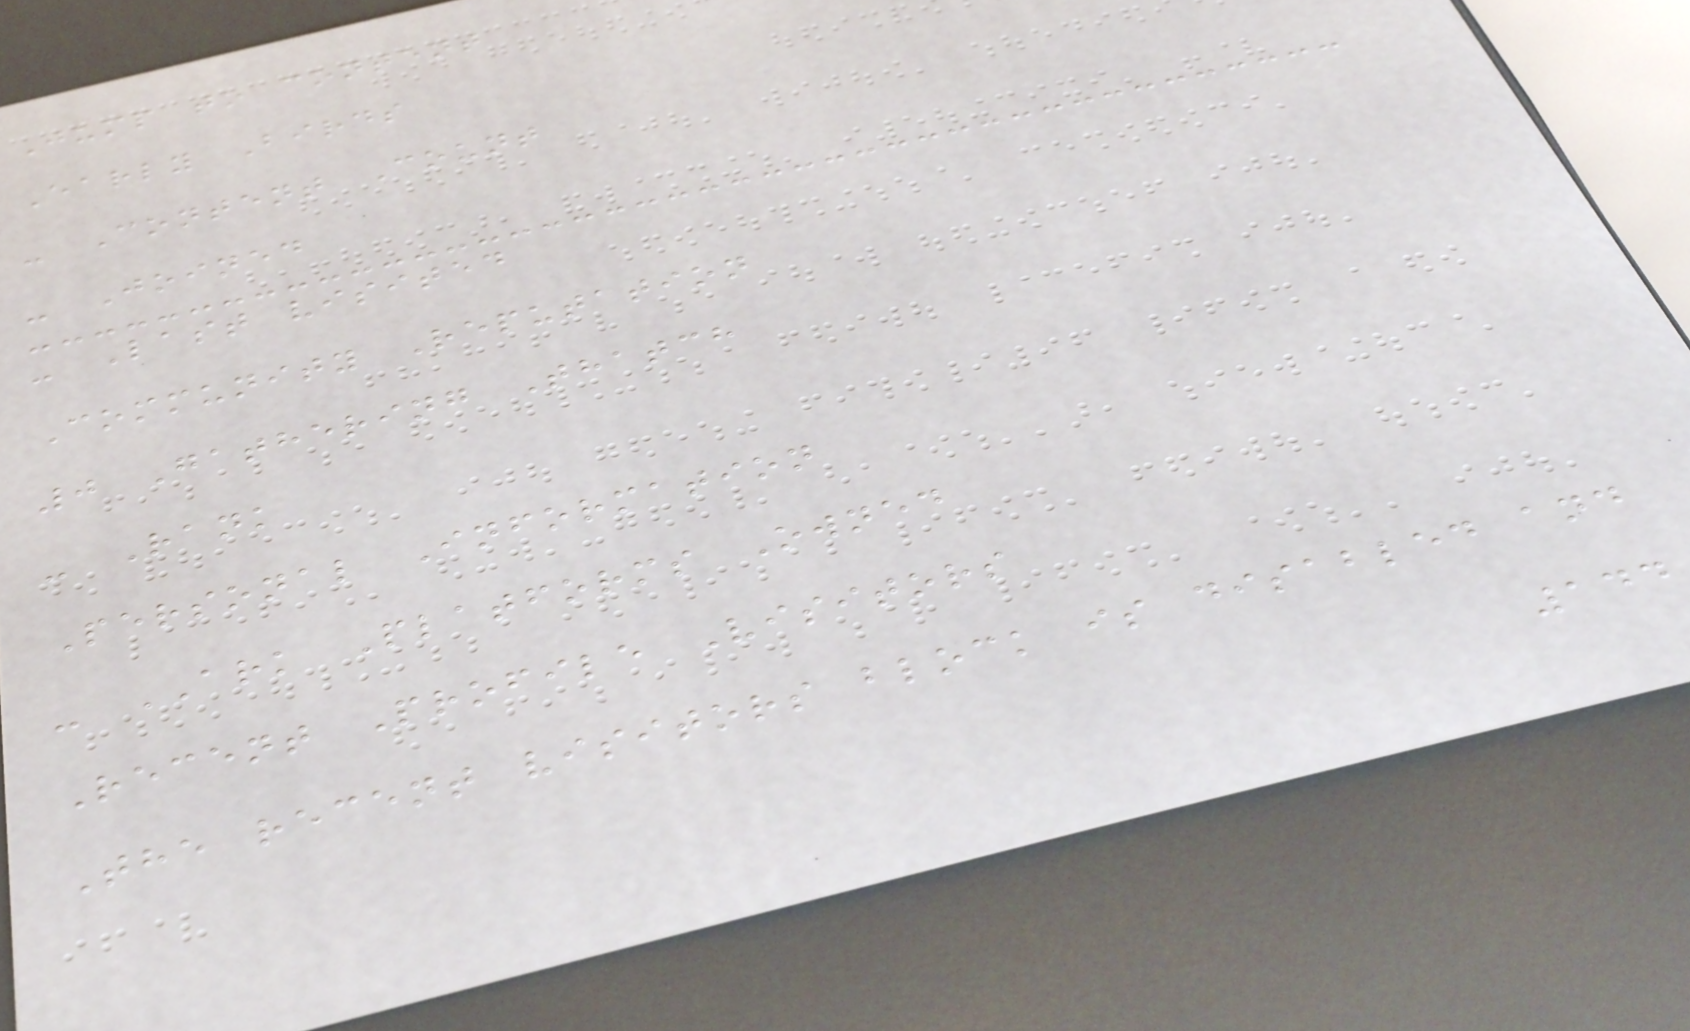Jump to content
Early Birds
- Content Count
- Joined
- Last visited
Community Reputation
0 Gathering Thatch
- Rank
Personal Information
- ARK Platforms Owned
Recent Profile Visitors
The recent visitors block is disabled and
144
